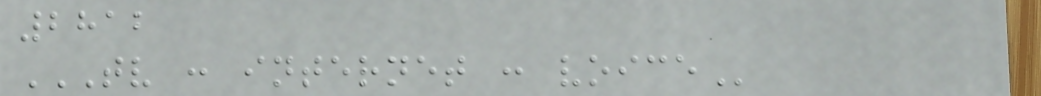2812
TV : INTERNET : VOICE
